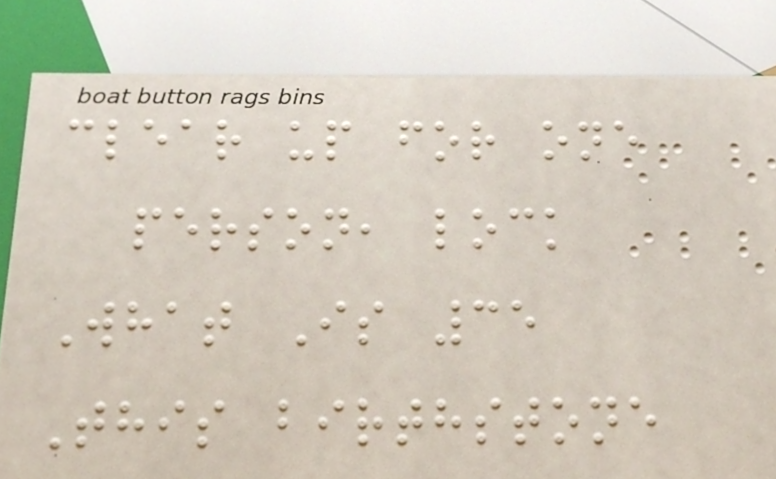clear up for one
person, lock
What Is 35
This birthstone
